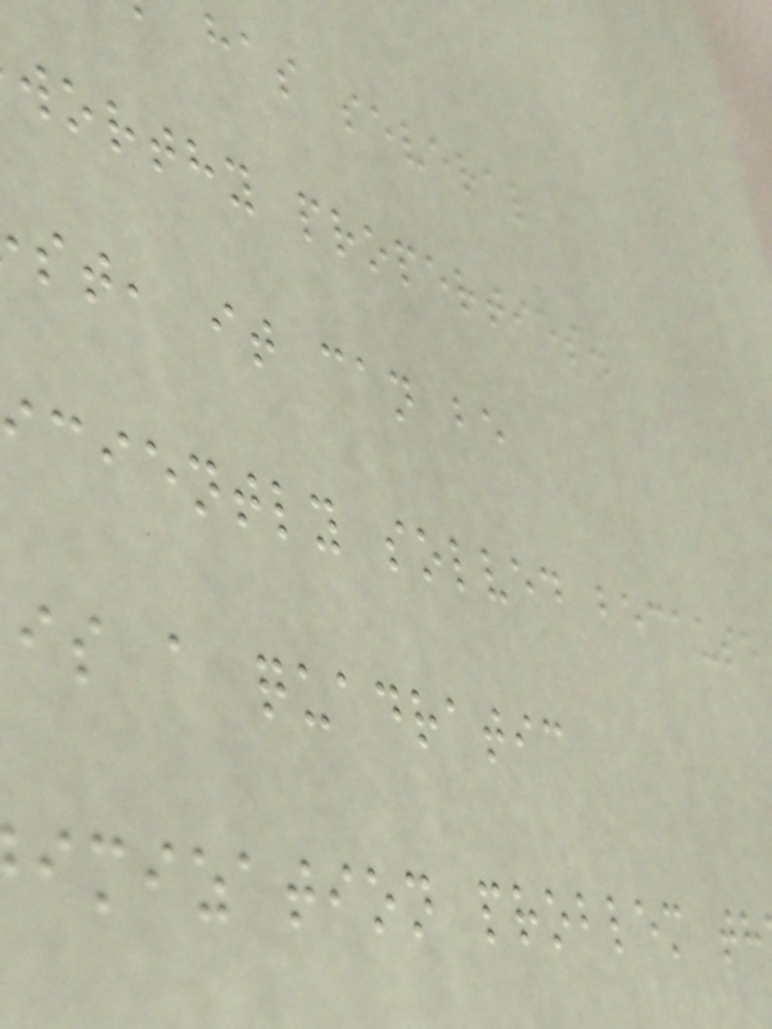has several
worthy properties.
st, it can be
ciently solved because
is a quadratic
imization problem th
